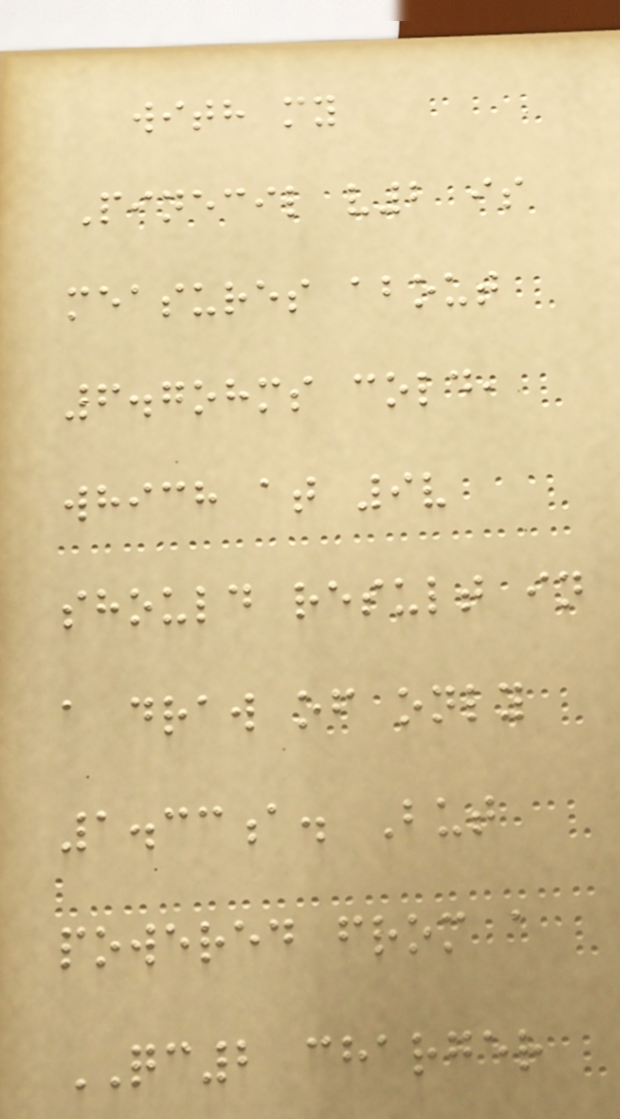with my
Pinecil v2 is
measures about
6.7ohms cold,
which at 9v
should result in
a draw of only
1.33a. But
powered from a
QC2 charger
